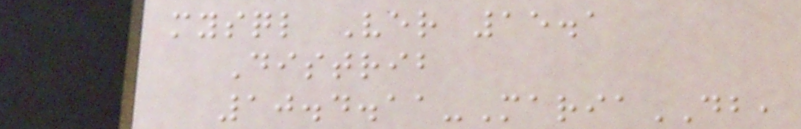mysql Ver 15.1
Distrib
10.4.11-MariaDB,
